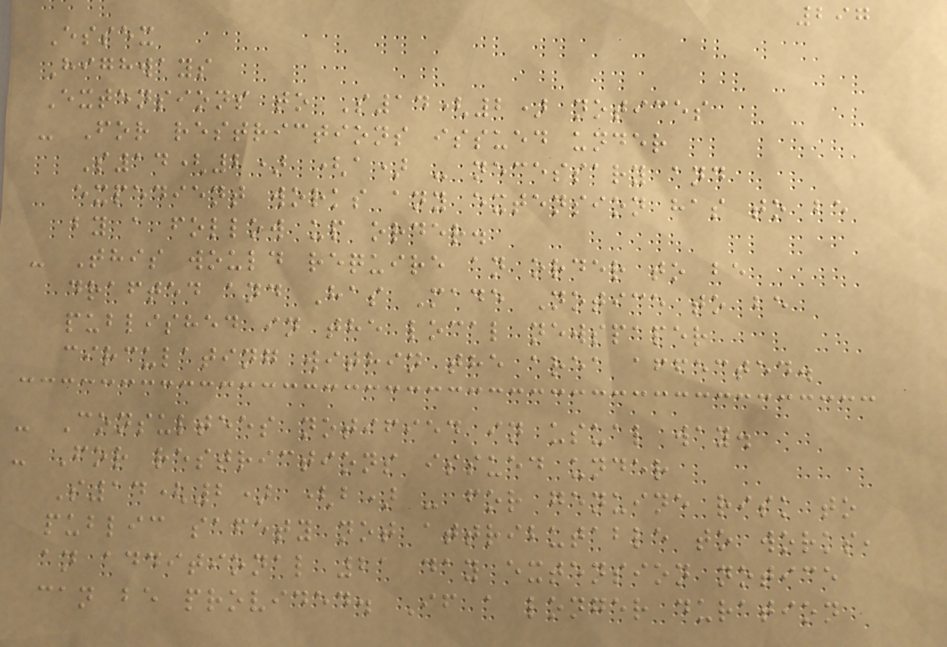297
Essex
Highways
Extensions to S14(2) notices
- For restrictions issued under
S14(2) (a) - necessary and
expedient works any extension has to be
by a follow up order.
- This would require an order to be
drafted and Has Made Notice to be
published in the local newspaper
circulating within the area affected.
- Consultees notified in usual way.
- For restrictions issued under
S14(2) (b) - for genuine risk to
public safety not attributable to works,
an additional 21 day extension notice
can be provided. If a longer duration
